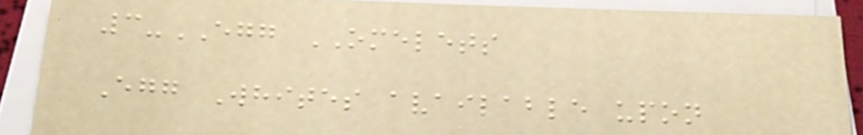3-EGG OMELETS
Egg Whites available upon
